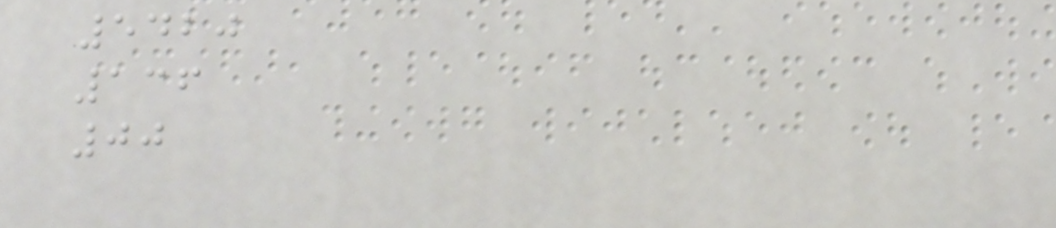5420
136
00
